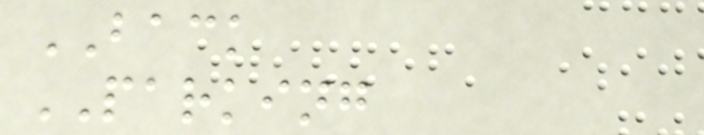BACK
PARKING
